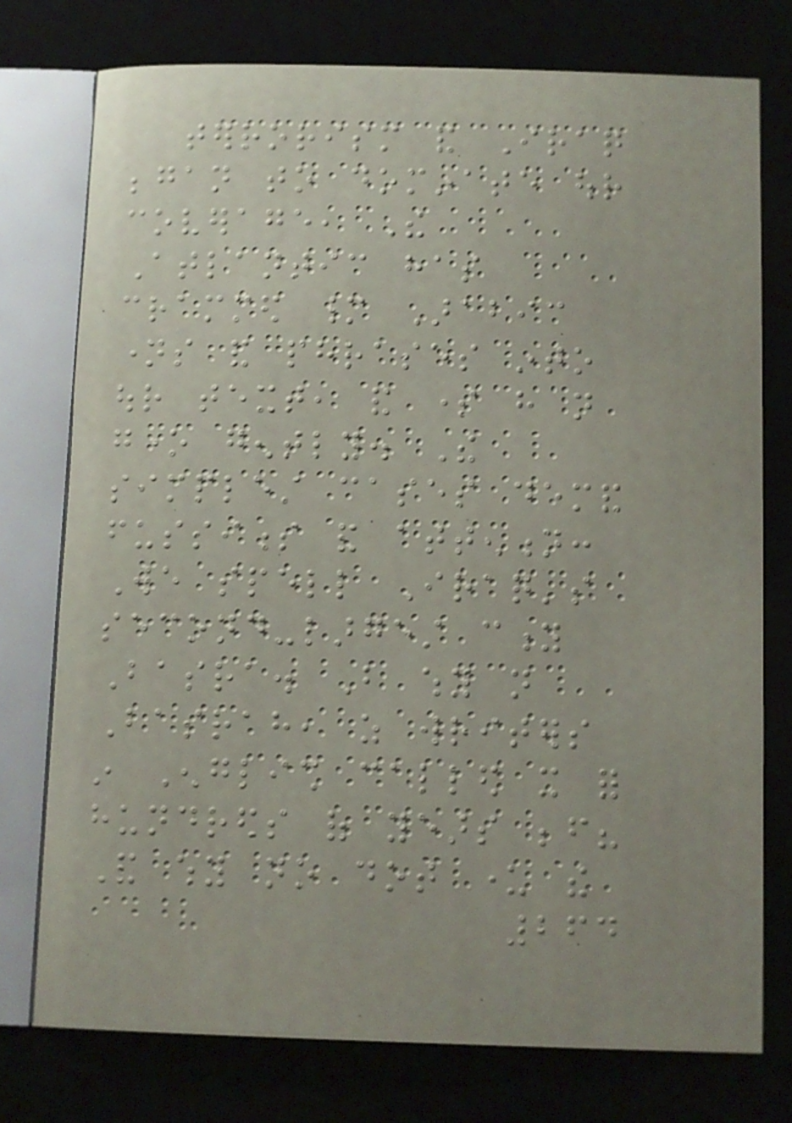terrorism and Iraq
began to dominate our
coverage, The
Atlantic has
crammed many Arabic
names and phrases into
our text, and some have not
gone gently. The
simplest cases demand
fussiness and attention:
We spell Iraq's
second-largest city
Basra. But why not
Basrah, as writers
in English called it for
hundreds of years before?
And why no dot under the
264
